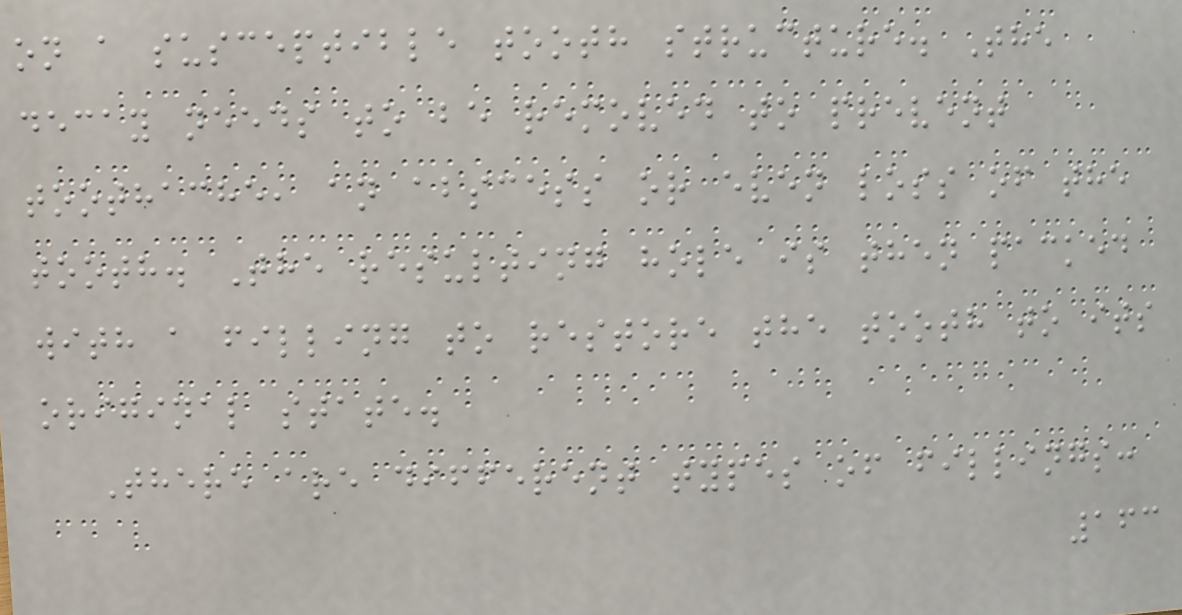on a susceptible tooth structure. The
decay needs to be removed to prevent
toothache, an abscess or even loss of the
tooth. The resulting hole is then packed
with a filling to restore the tooth to its
original state.
There are different types of fillings:
163
